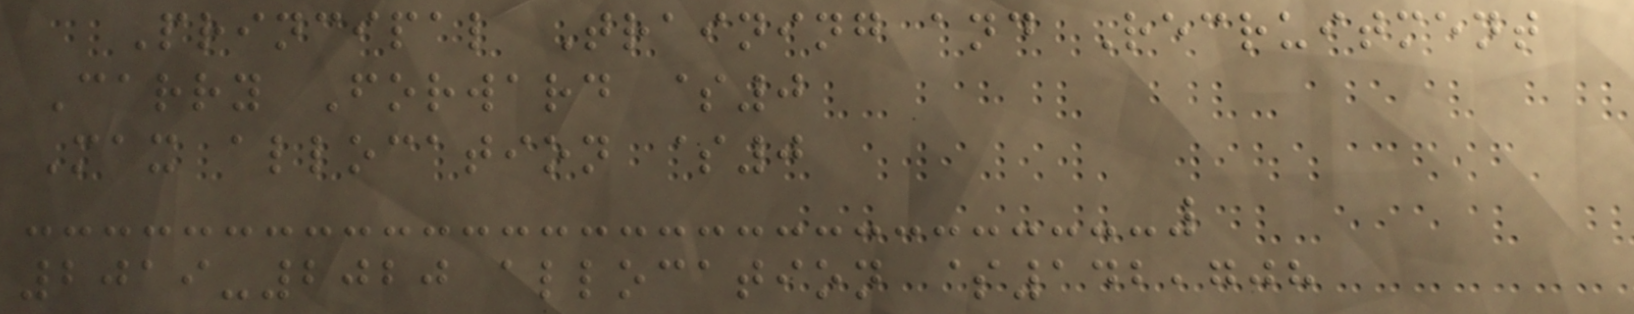Principal Training and Recruitment
Carry Forward $0
Max allocation $0
2019-2020 allocation $142,708
